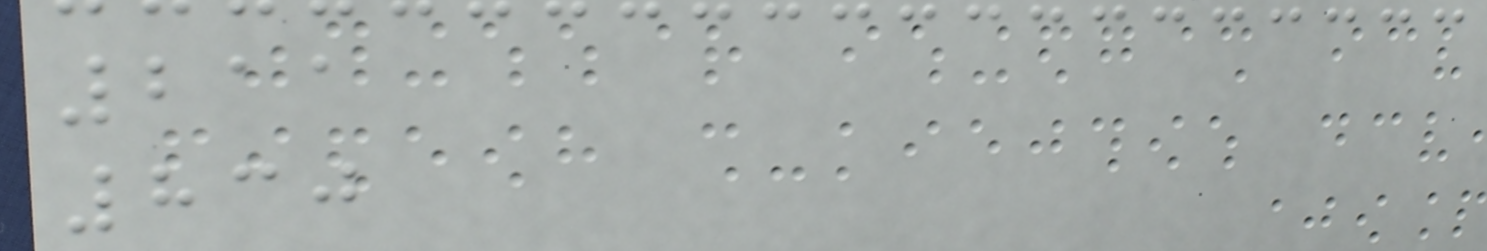211
830
